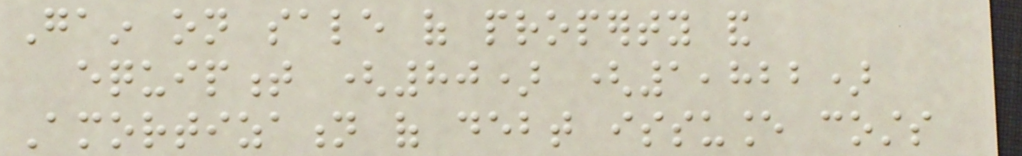Gain on sale of property and
equipment (80) (1,822)
Amortization of debt issuance costs
